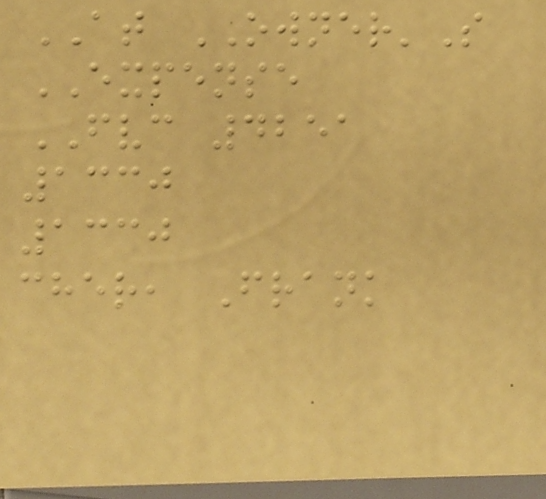AT OWNER'S
EXPENSE
FVC 4251
1330
1330
cher, Frank
